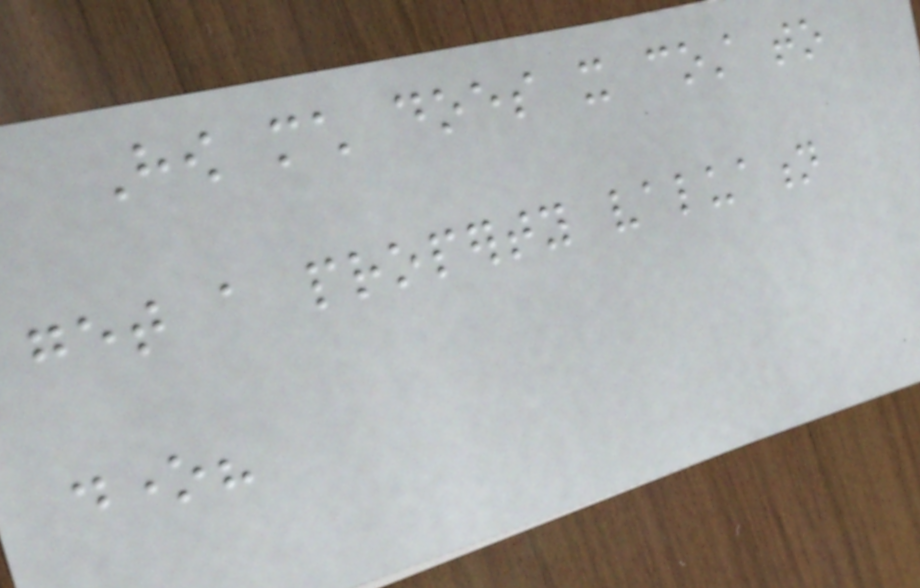How much does it cost to
get a property valuation
done?
